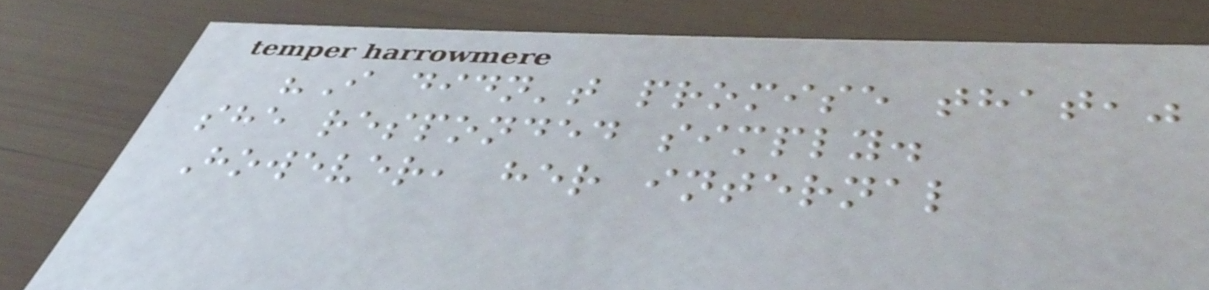"I didn't promise that,"
she responded simply.
However, her internal
